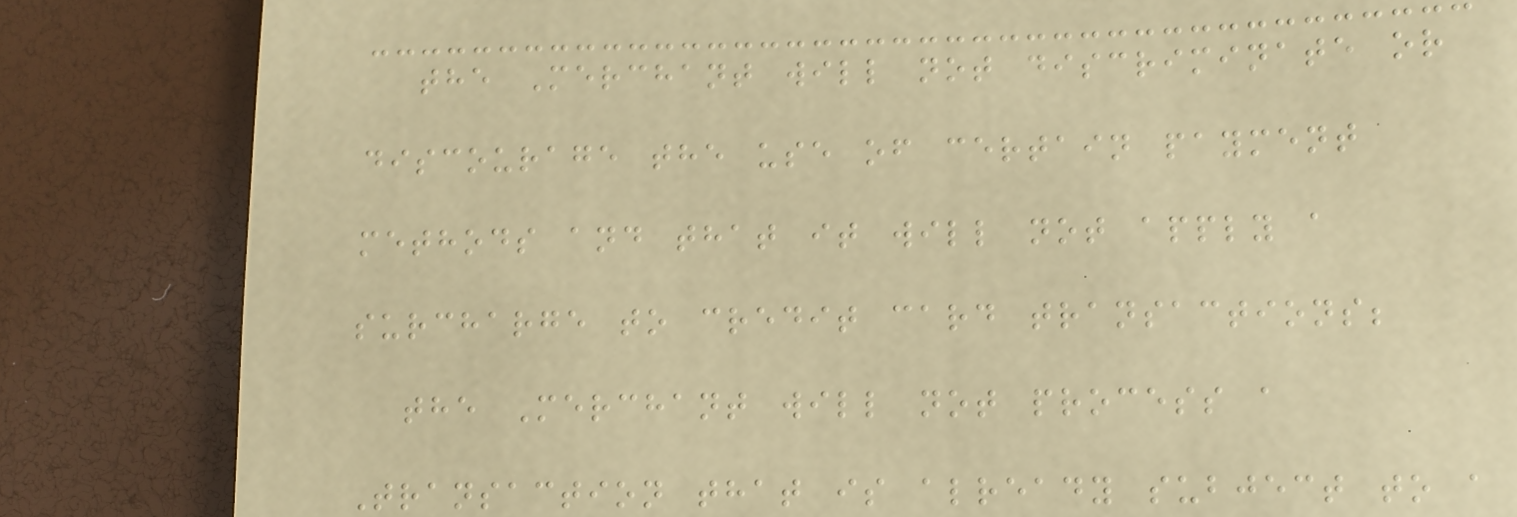the Merchant will not discriminate or
discourage the use of certain payment
methods and that it will not apply a
surcharge to credit card transactions;
the Merchant will not process a
Transaction that is already subject to a
